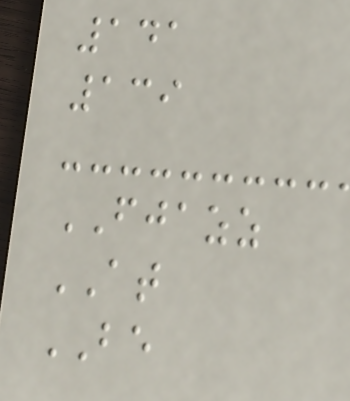141
139
FJAZZ
AT
BE
